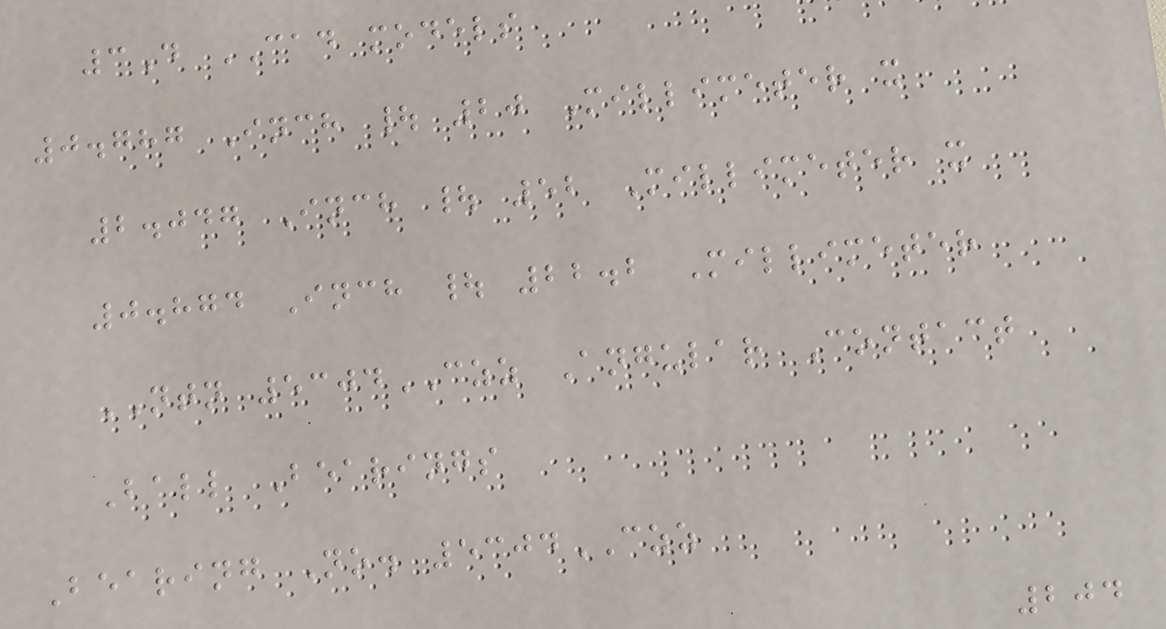3D CAD models
0.787 Inch | 20 Millimeter x
2.047 Inch | 52 Millimeter x
0.874 Inch | 22.2 Millimeter
NTN 5304CZZ Angular Contact
Ball Bearings
Bearing No. 5304CZZ
204
